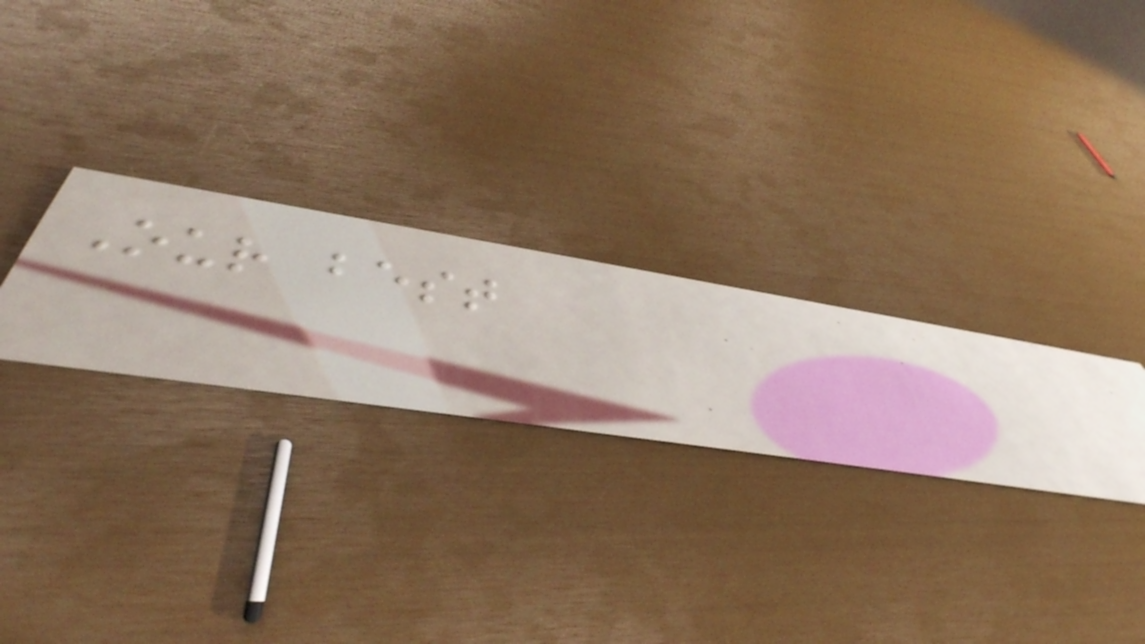Our best
